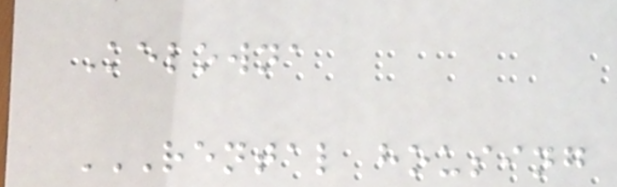Kelowna
RENTAL HOUSING
